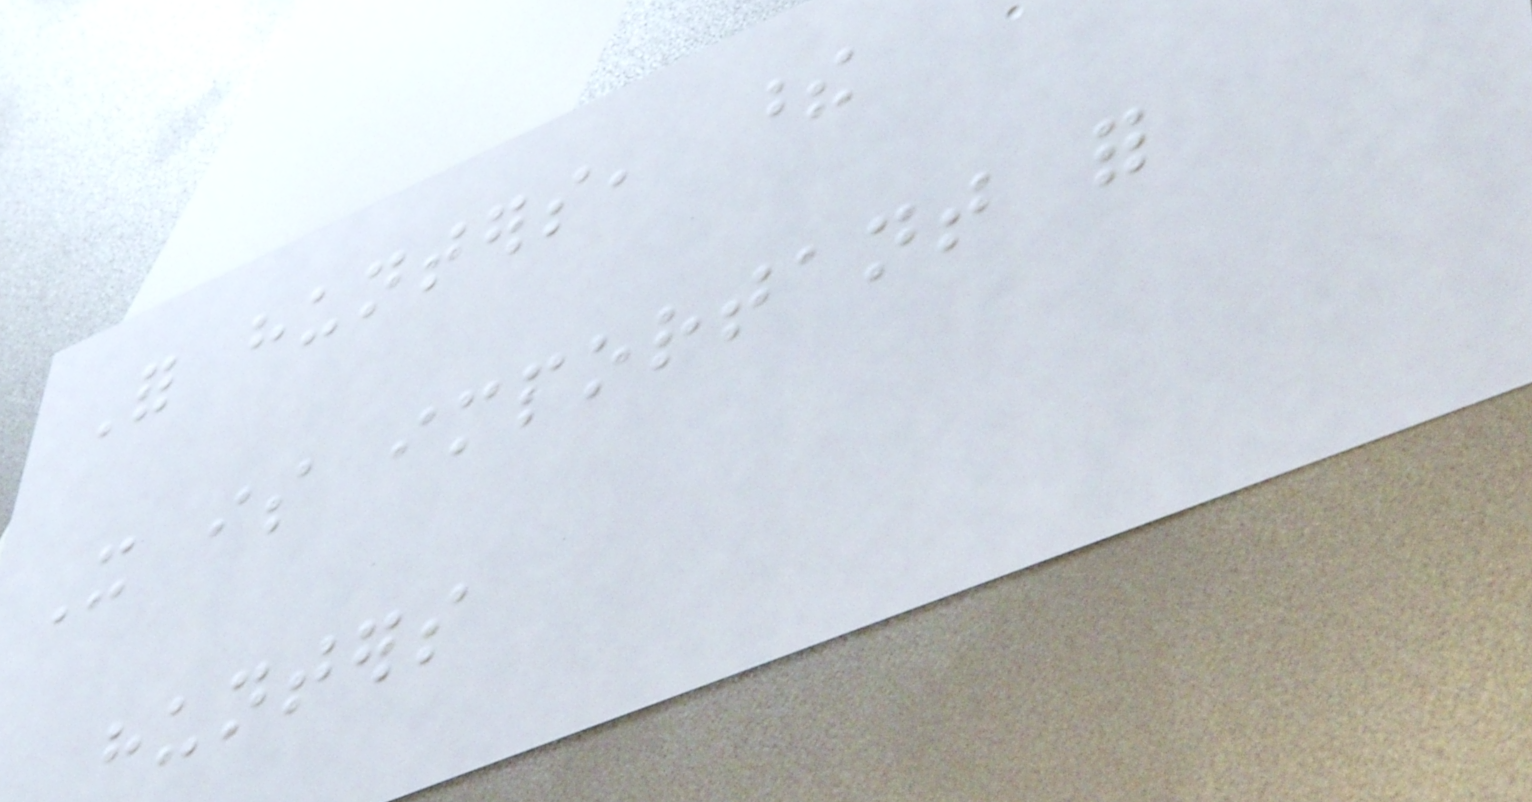For hunters, these
It is important for
hunters
